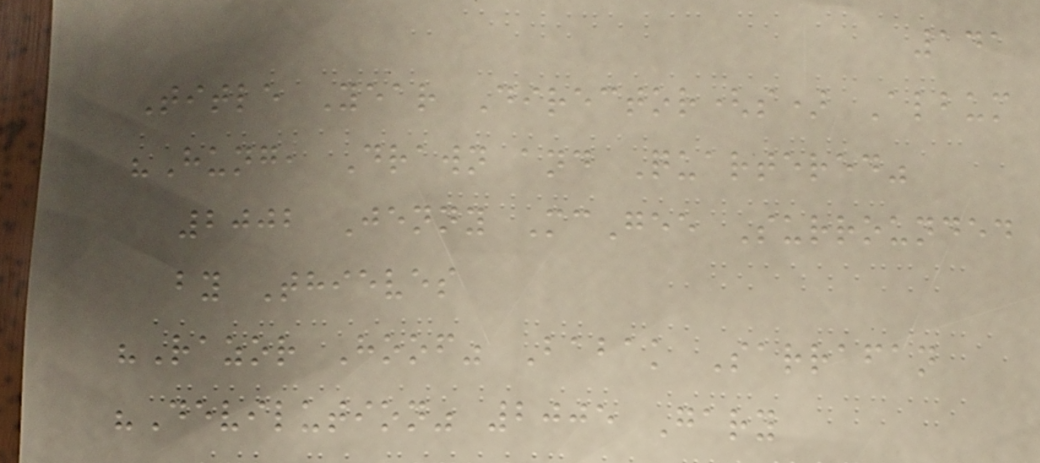141
Title Year Director(s) Album
"Hung, Drawn and Quartered"
2002 Jenny McGee Surrounded
by Thieves
"Razor Hoof" Babak Sarrafan
"Devilution" 2005 Gary
